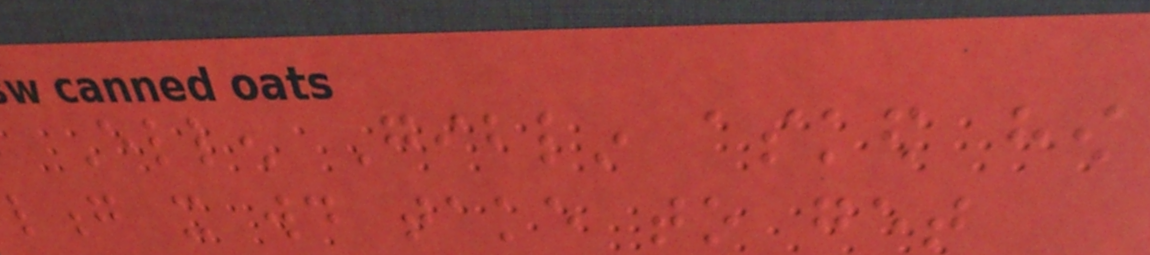Ellen Giblin asked how
long it would take to get
